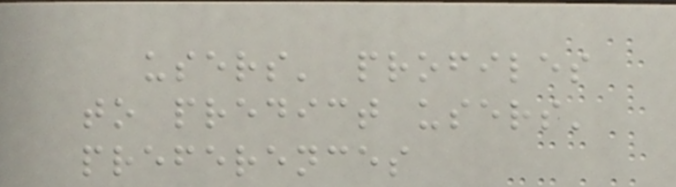users' profiles
to predict users'
preferences
